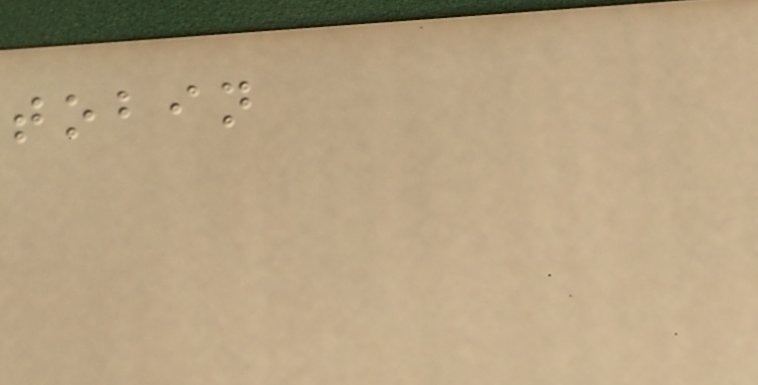tobin
